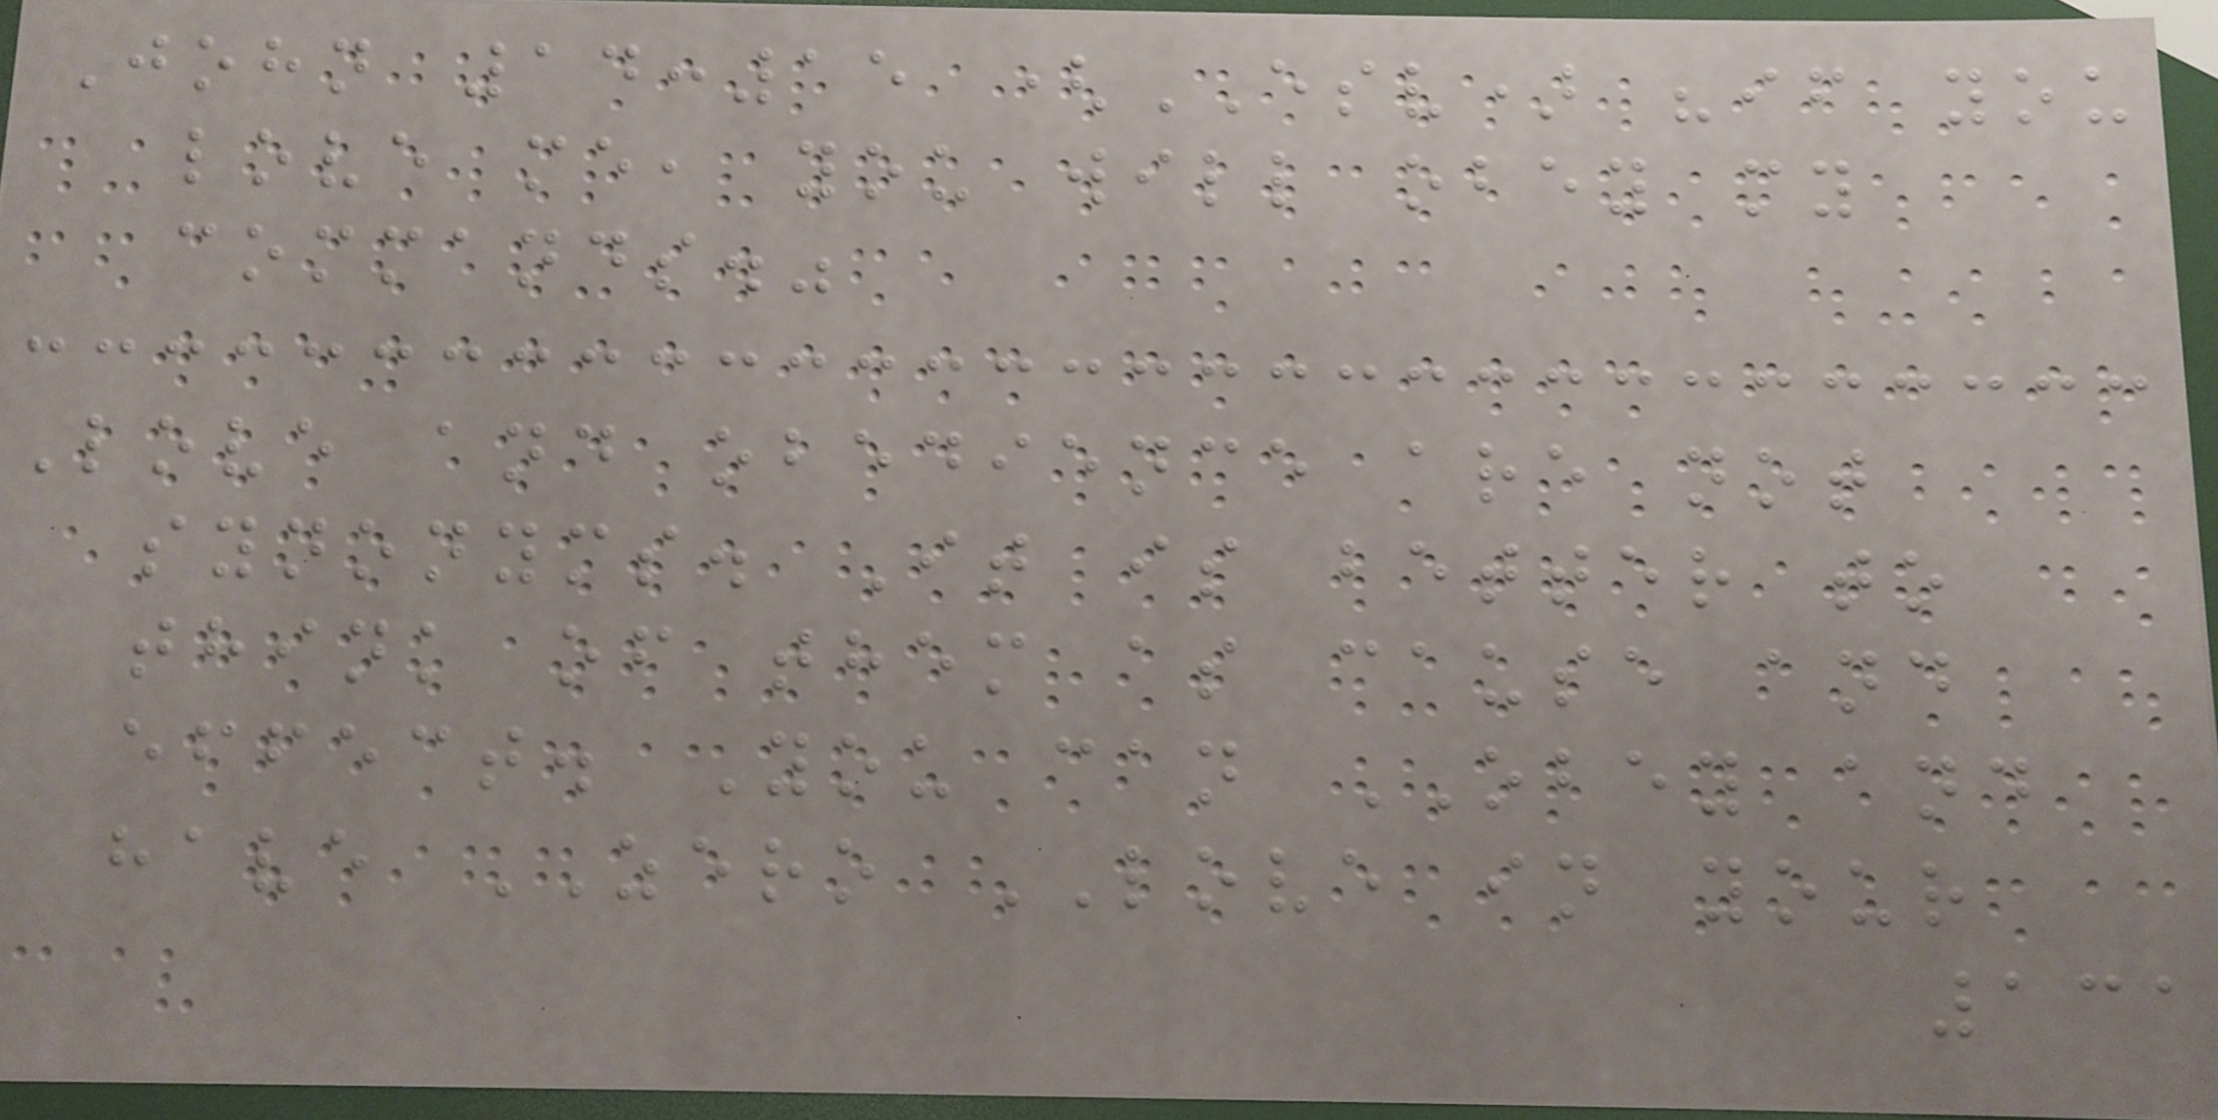John 14:15 (ESV) "if you
love me, you will obey my
commands."
Love and obedience are not
synonyms. It is better to
think of them as cause and
effect. You can OBEY and
have ZERO LOVE in your
131
